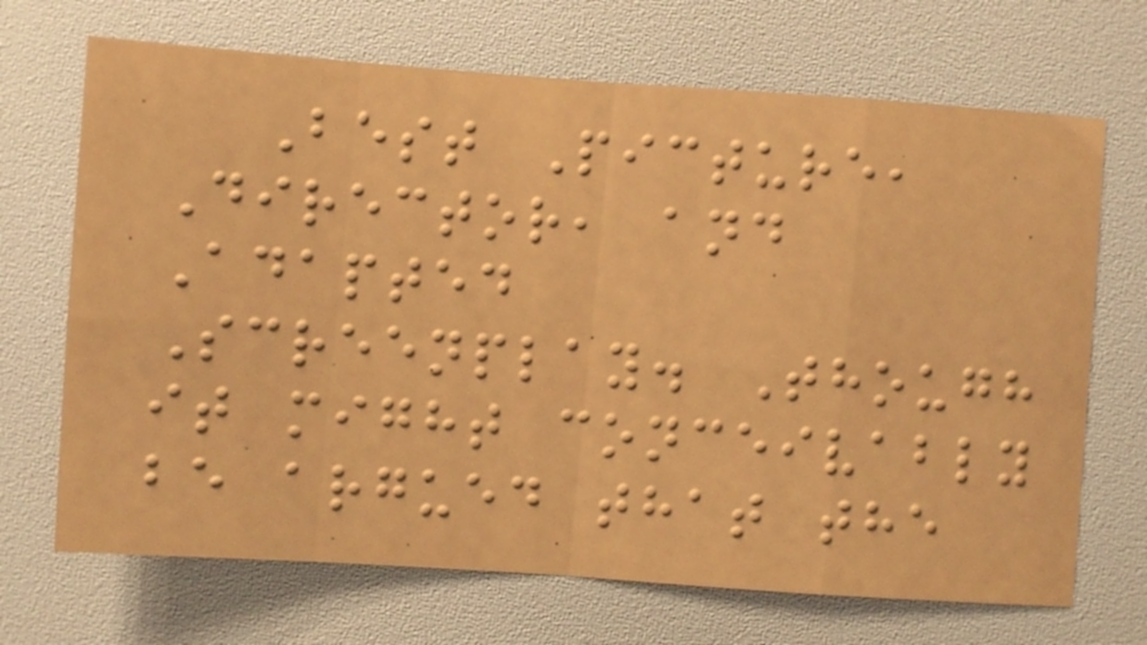Best Picture,
Director, and
Adapted
Screenplay. Though
it might conceivably
be argued that the
